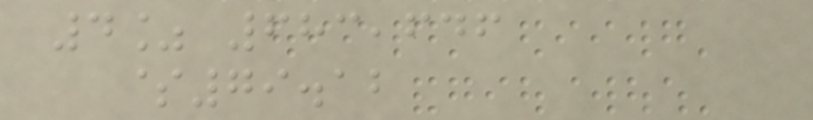4% 683,646
$79.12
